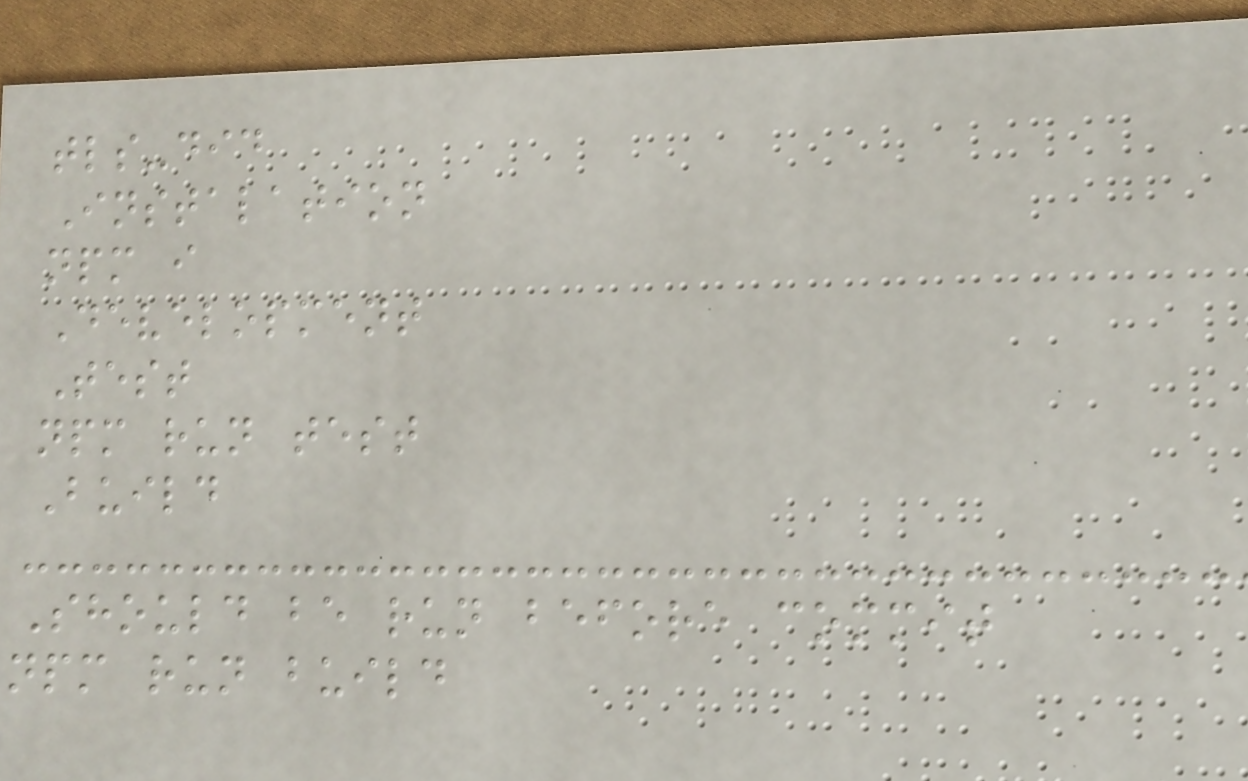tls-did
Instalation
npm i
Development
Test
npm run test
Build
Should be run before commit
npm run build
